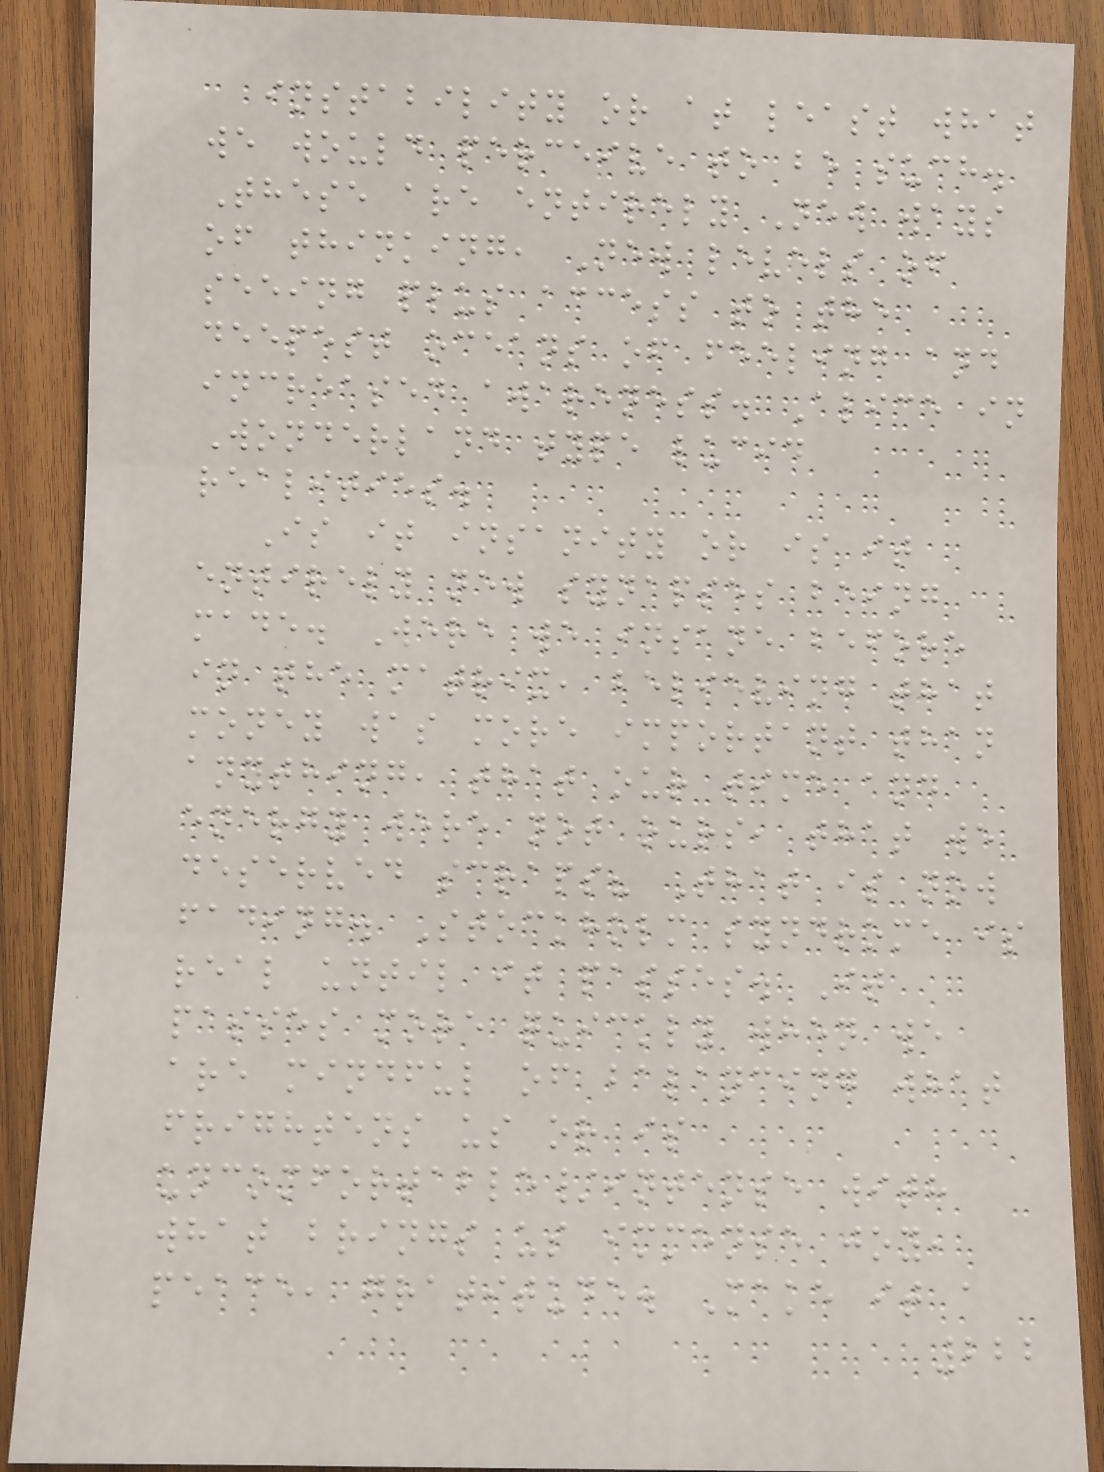instability or at least what
we would perceive to be such.
These are entirely New ways
of thinking, New levels of
seeing plus access to the
deepest oceans of feeling and
increased awareness. Alice in
Wonderland type lucid
realities.
Is it insanity or is it
entirely new synapses being
made. Were we insane before
in the matrix, believing that
money was more important than
anything, that our time and
energy were not ours, that we
deserved scraps? That is now
fading. Stockholm syndrome is
real until it passes. It
passes more quickly when we
are mindful of balancing what
frightens us or is
uncomfortable/intense with
what brings us immense joy,
peace, gratitude. Make it a
222
